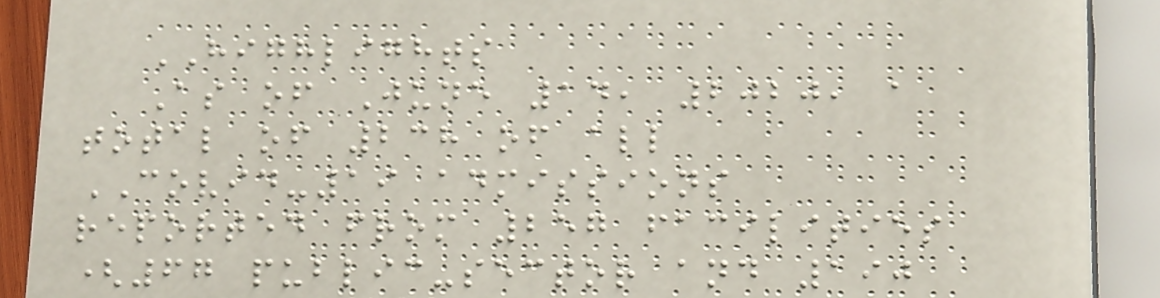HIGHLIGHTS
As of June 14, 2020, a
total of 238 of all
COVID-19 admissions
reported from 257 facilities
(67 public-sector and 190
